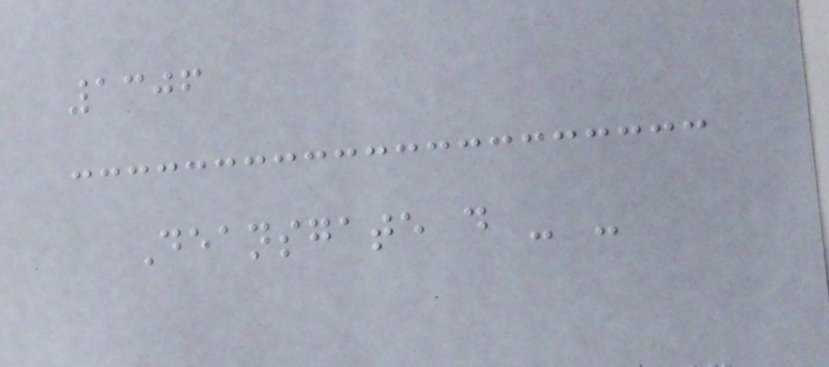1306
Deansgate d - -
